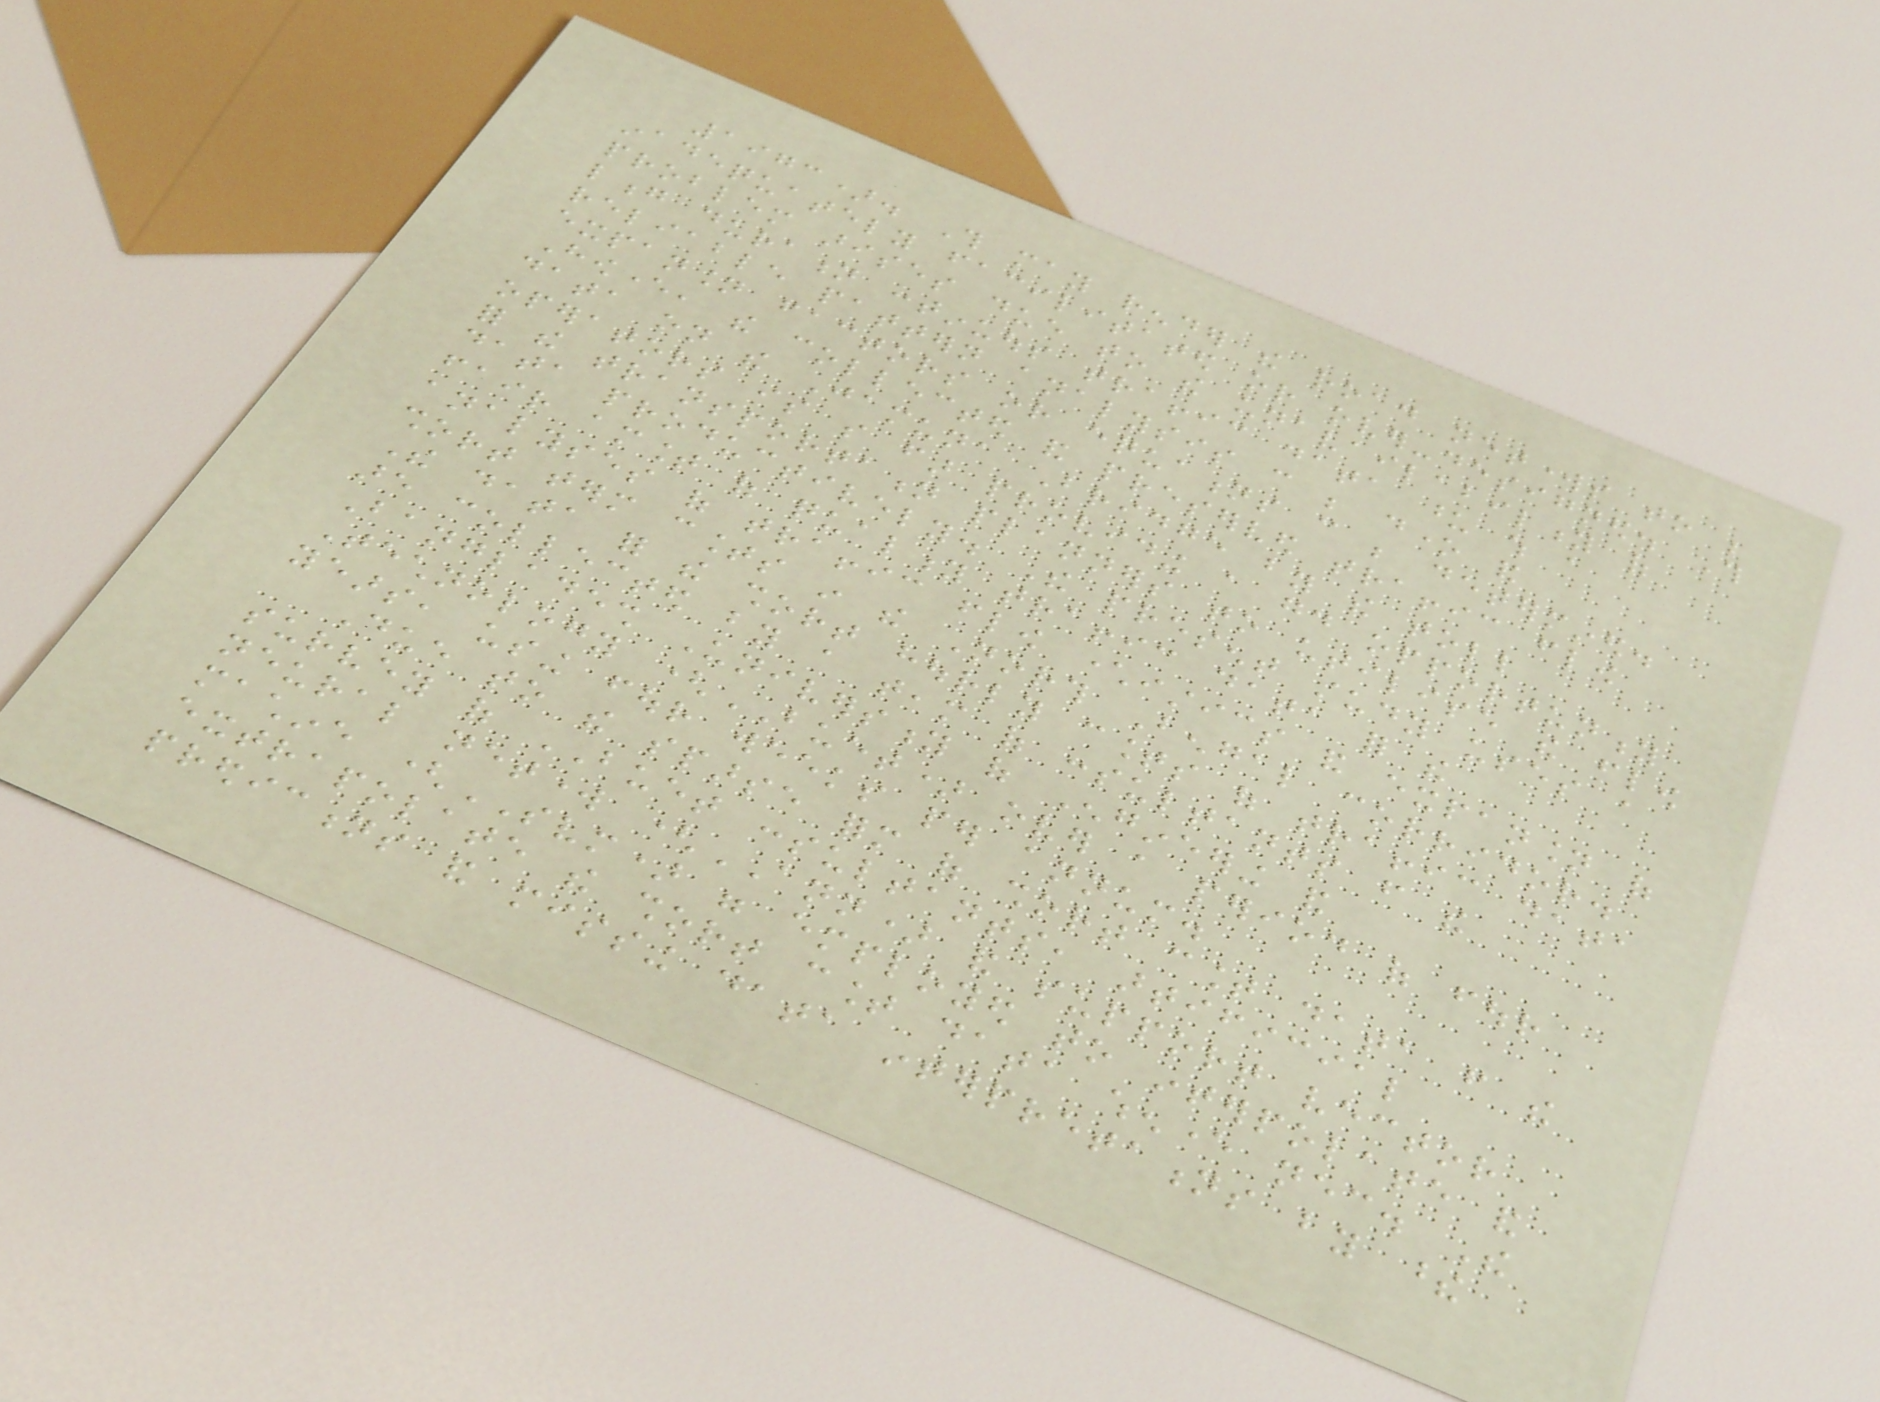1973). This may render the road networks to be
inadequately facilitated or over-designed. This
problem arises due to the unavailability of
long duration continuous traffic data upon which a
reliable pattern analysis can be done and
expansion factors or equations can be determined.
However, the collected and preserved traffic flow
data on the Jamuna Bridge by the toll
operators is so far providing a good opportunity
for the transportation planners to utilise the flow
data productively. The present study uses a
fair amount of quality traffic data for the
analyses of traffic flow characteristics and expansion of
short term counts in the North Bengal corridor.
The data for the short hourly counts of traffic data
are collected by a team of consultants from the
Bangladesh University of Engineering and
Technology (BUET) over a period of four
years, using four weeks per annum.
Due to the sparse form of short count data from the
survey of BUET consultants, artificial
neural network (ANN) and support vector
machine (SVM) were employed to interpolate and
extrapolate the short count data whenever necessary. The
predictions and missing data interpretations by these
